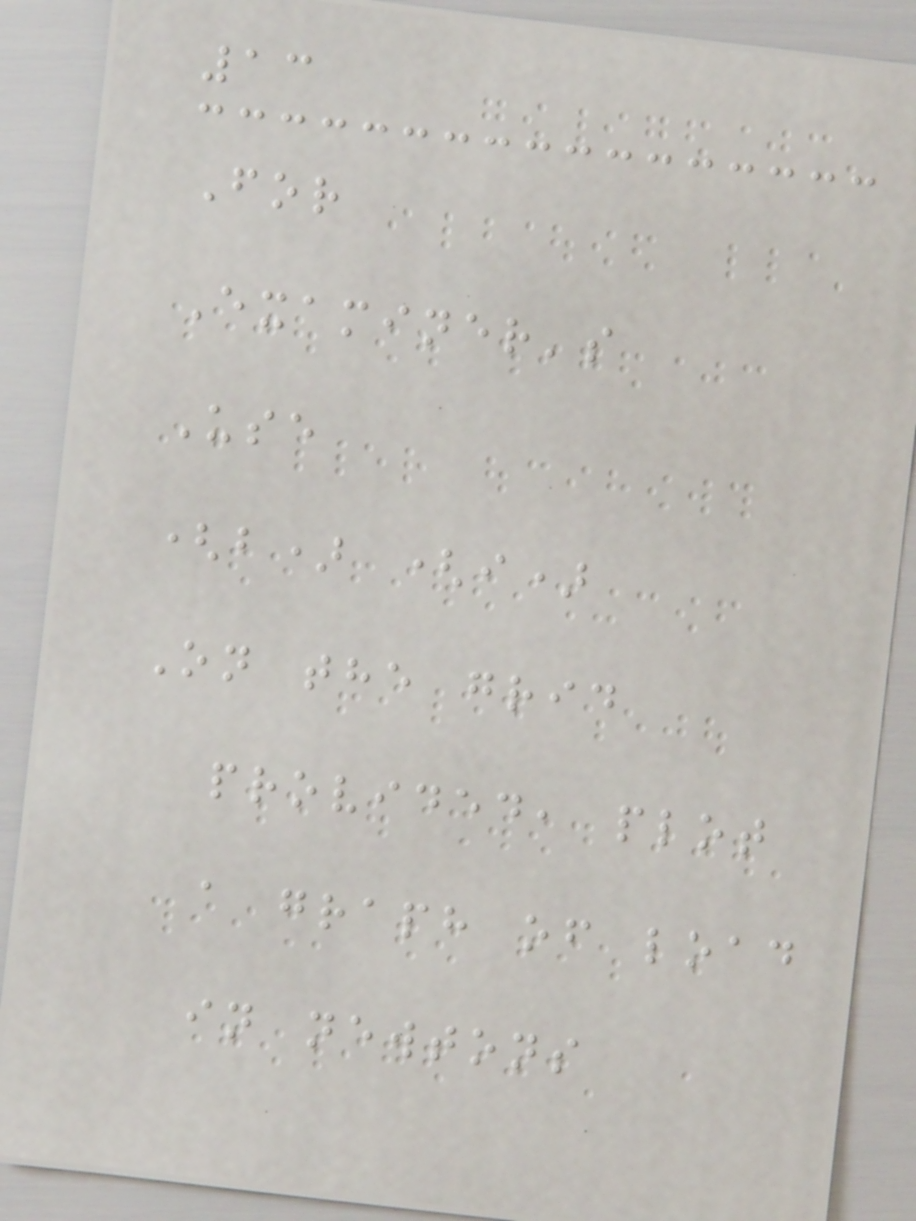13
For
Examiner's
Use
(b) (i)
On the grid
provided, plot
a graph of load
in newtons
